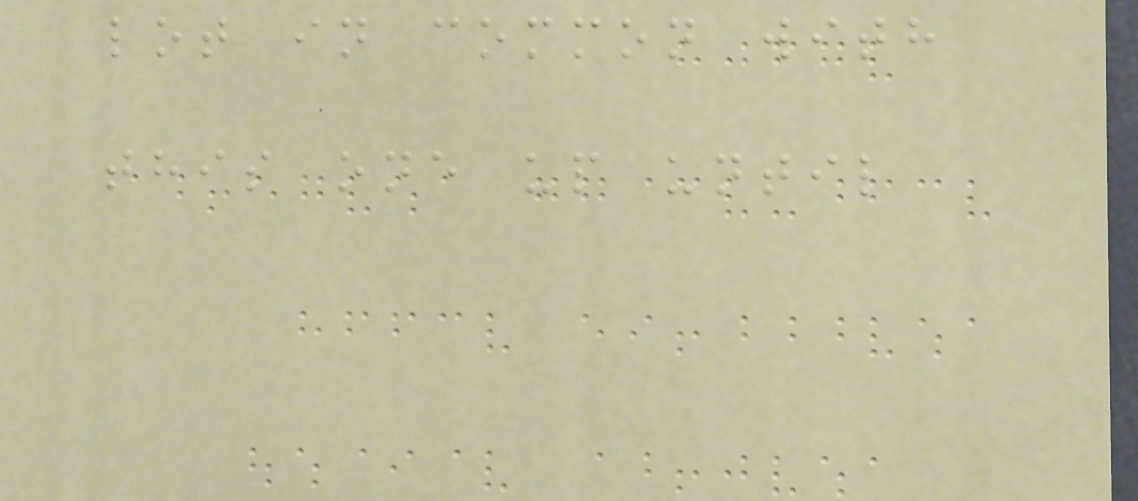lot in common with
this one up until
